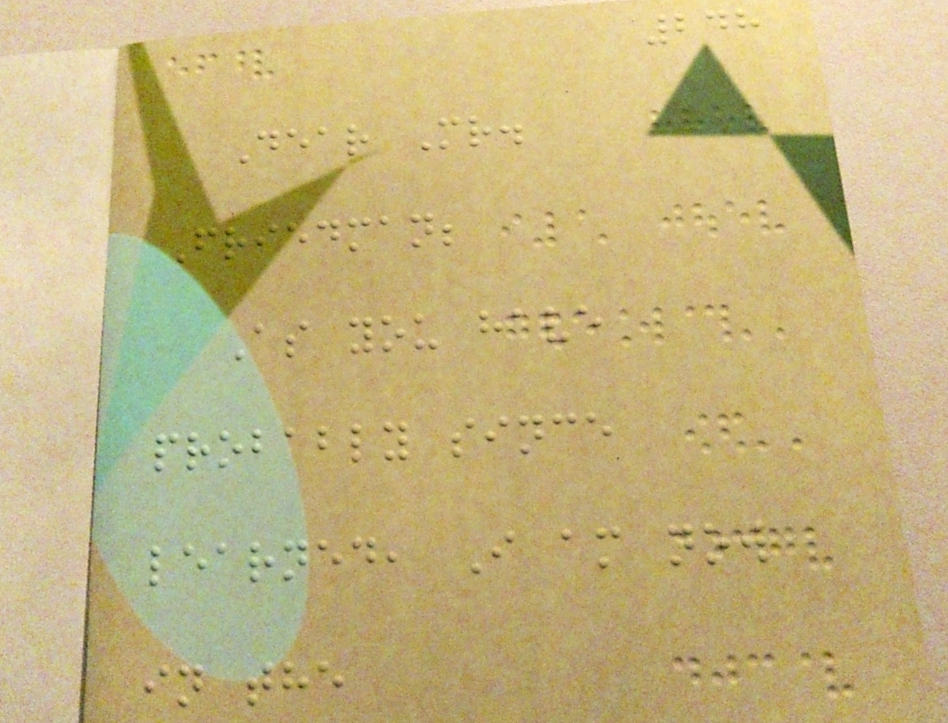248
Dear Mr.
Friedman;
As you have
probably since
learned, I am now
in the
